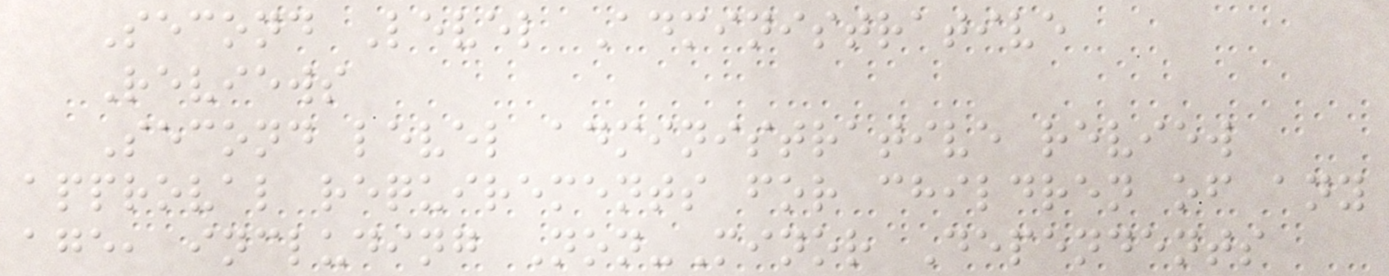Second Level Administrative
Reviews
Second level administrative review
approval requirements for children of any
age, including Non-Minor Dependents
